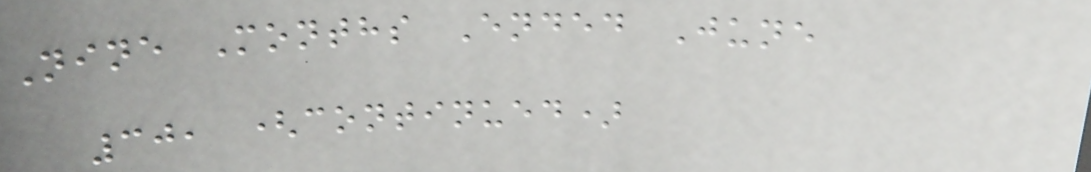Nine Months Ended June
30, (continued)
